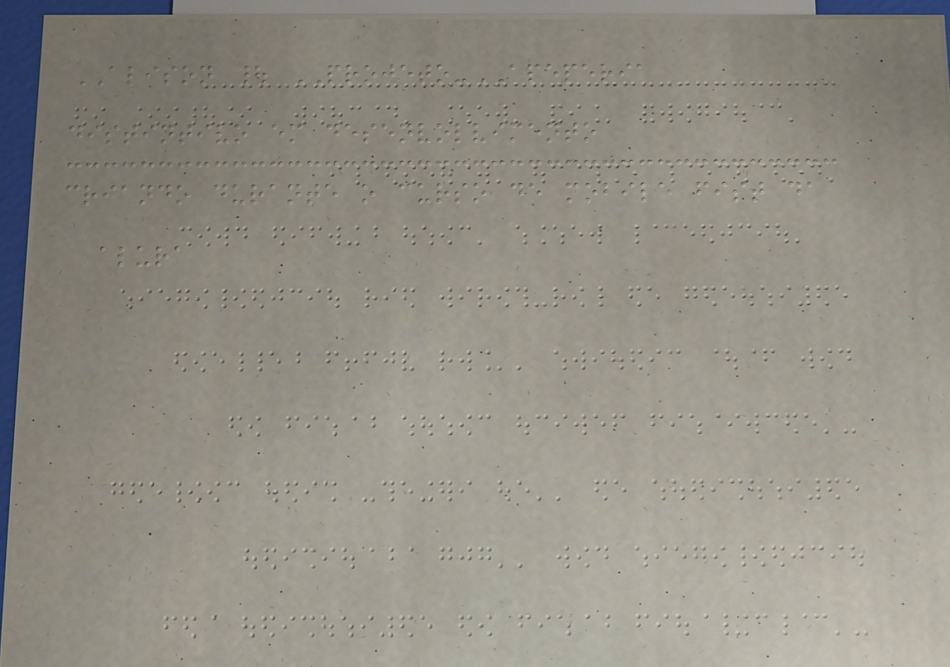ALISON | PROJETO-APEPERIA
distintivo em desenvolvimento
criando durante o curso de mobile fist da
alura
